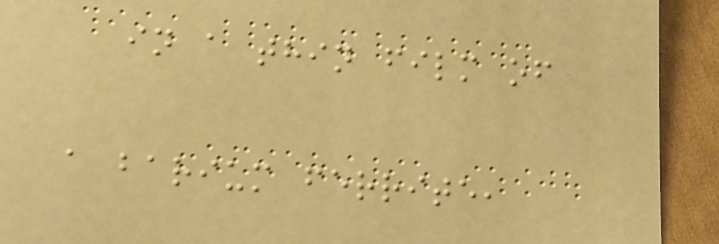in a thin film of
a barium ferrite,
